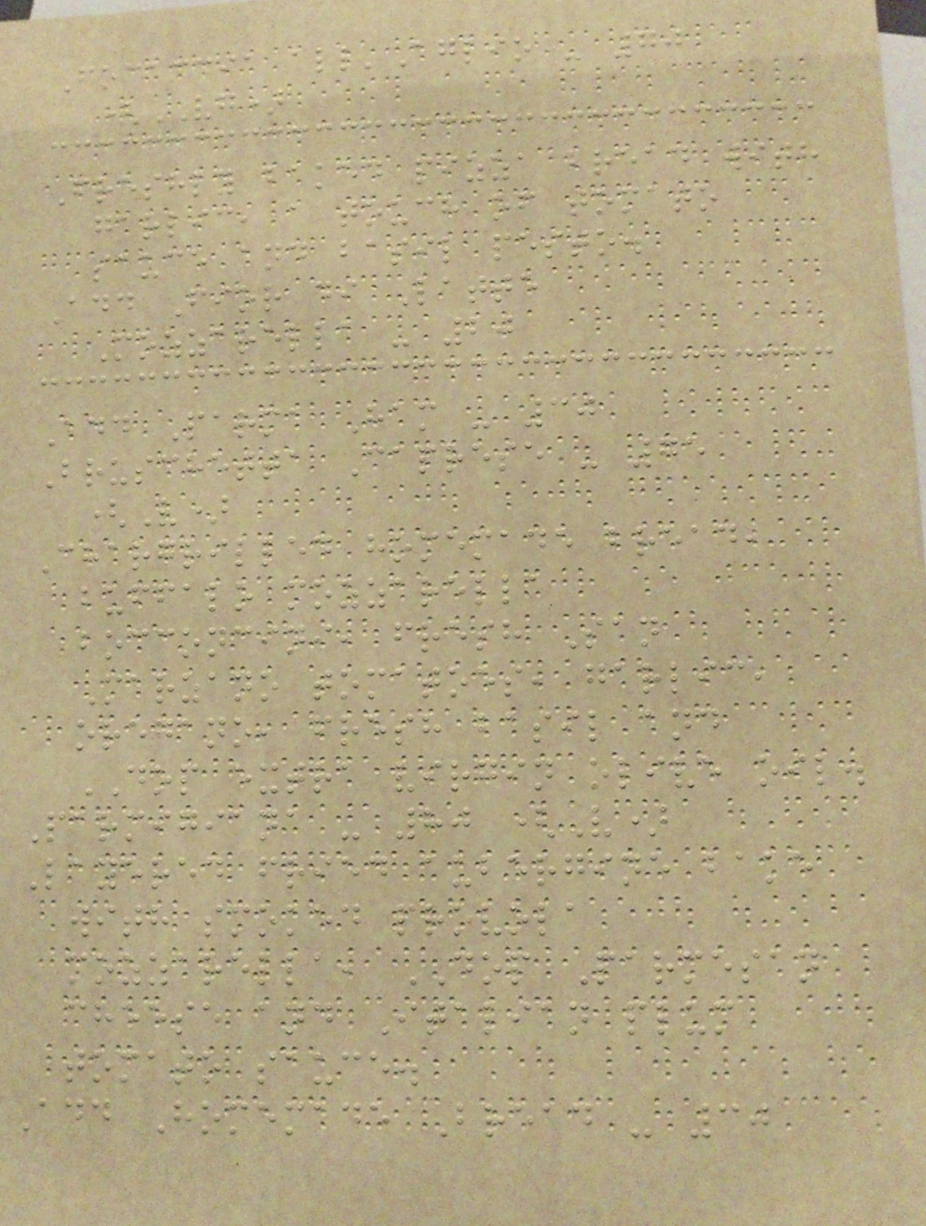Focaccia all'Aglio - 70
(VG)
Freshly baked pizza bread with
garlic, a touch of tomato
sauce and basil pesto.
Add Fior di Latte
Mozzarella - 20
Add Parma Ham - 30
Bruschetta Caprese - 75
(V)
Chargrilled homemade bread,
buffalo mozzarella
bocconcini, fresh San
Marzano tomatoes, garlic,
oregano, fresh basil and
DOP extra virgin olive oil.
Parmigiana - 80 (V)
Layered fried aubergine bake
with smoked provola
mozzarella, DOP Parmesan
cheese and Italian plum
tomato sauce.
Add Homemade Bread - 30
